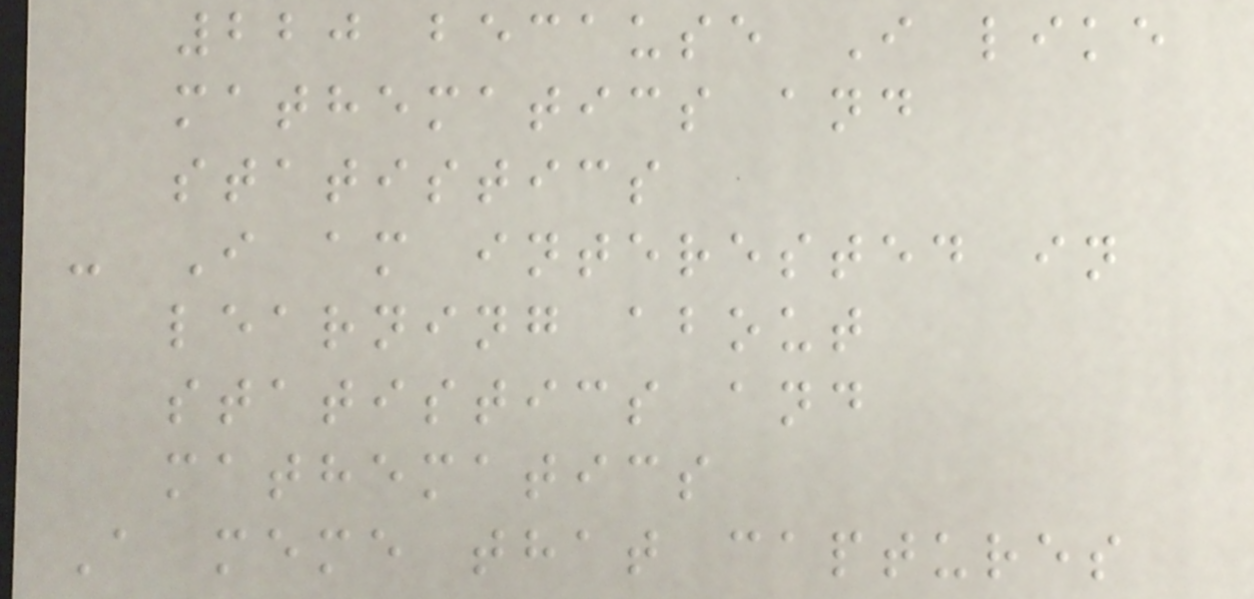220 because I like
mathematics and
statistics
- I am interested in
learning about
statistics and
mathematics
A meme that captures
